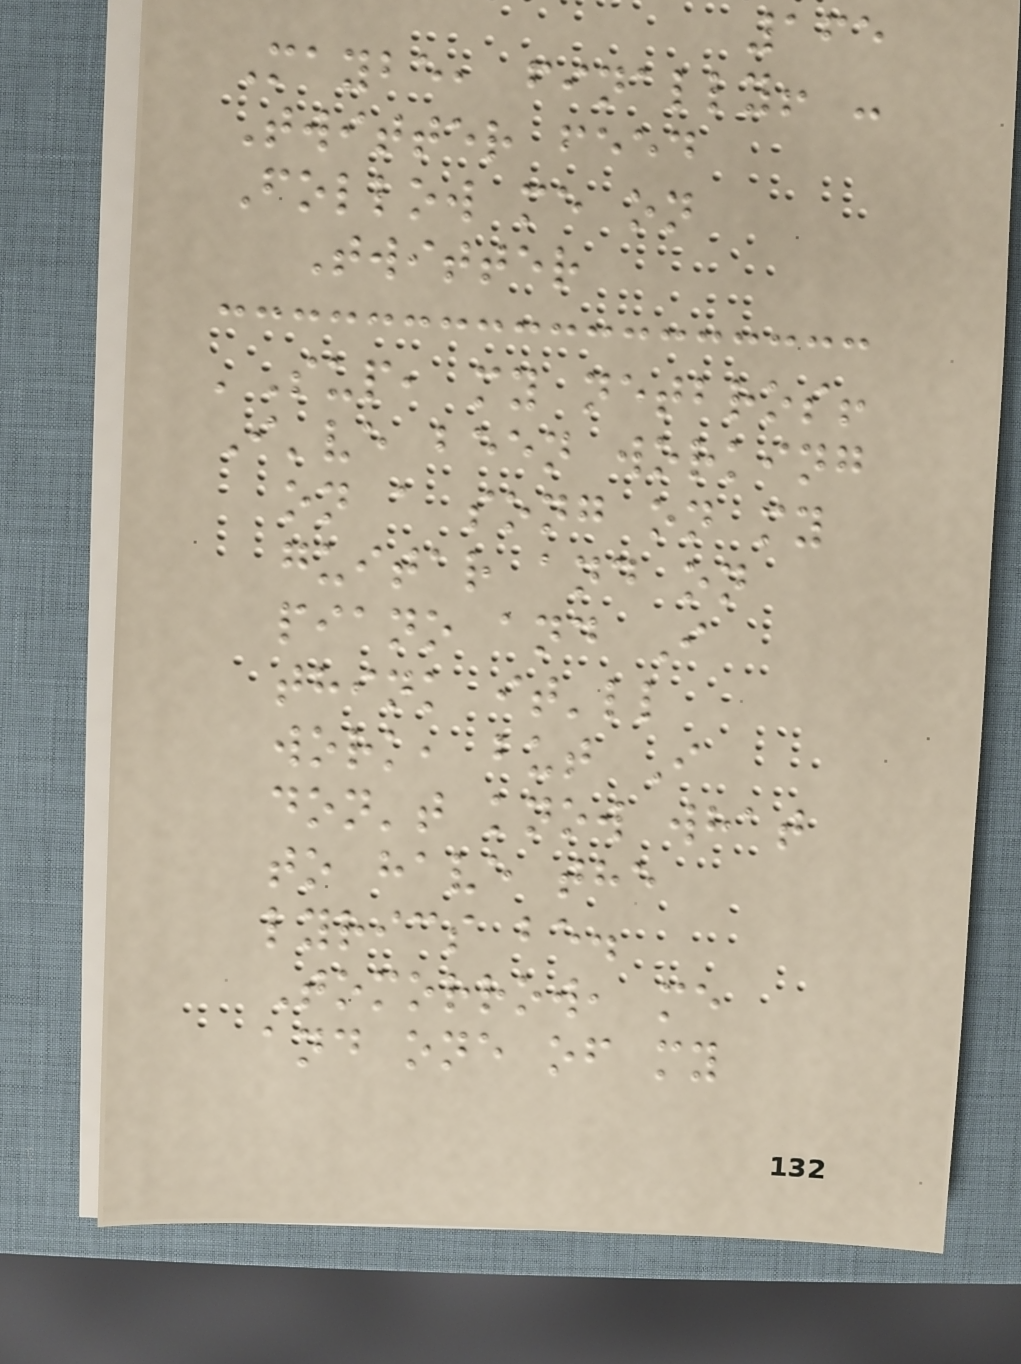165
Maybe, finally! -
Twitter feed
Follow me on
Twitter
'Sup, my netbros!
I've been working
on a song on my
guitar and on
piano and I
think it'll
work, but I
don't know what
to have the
lyrics be.
Tomorrow, me
and one of my
